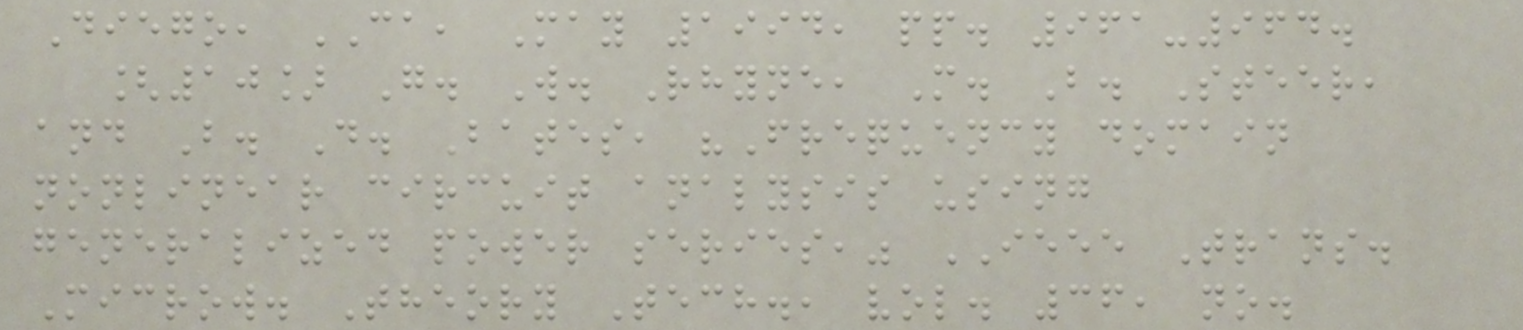Diego, CA, May 1994, pp. 961-964.
[10] G. W. Rhyne, M. B. Steer,
and B. D. Bates, "Frequency domain
nonlinear circuit analysis using
generalized power series," IEEE Trans.
Microw. Theory Tech., vol. 36, no.
